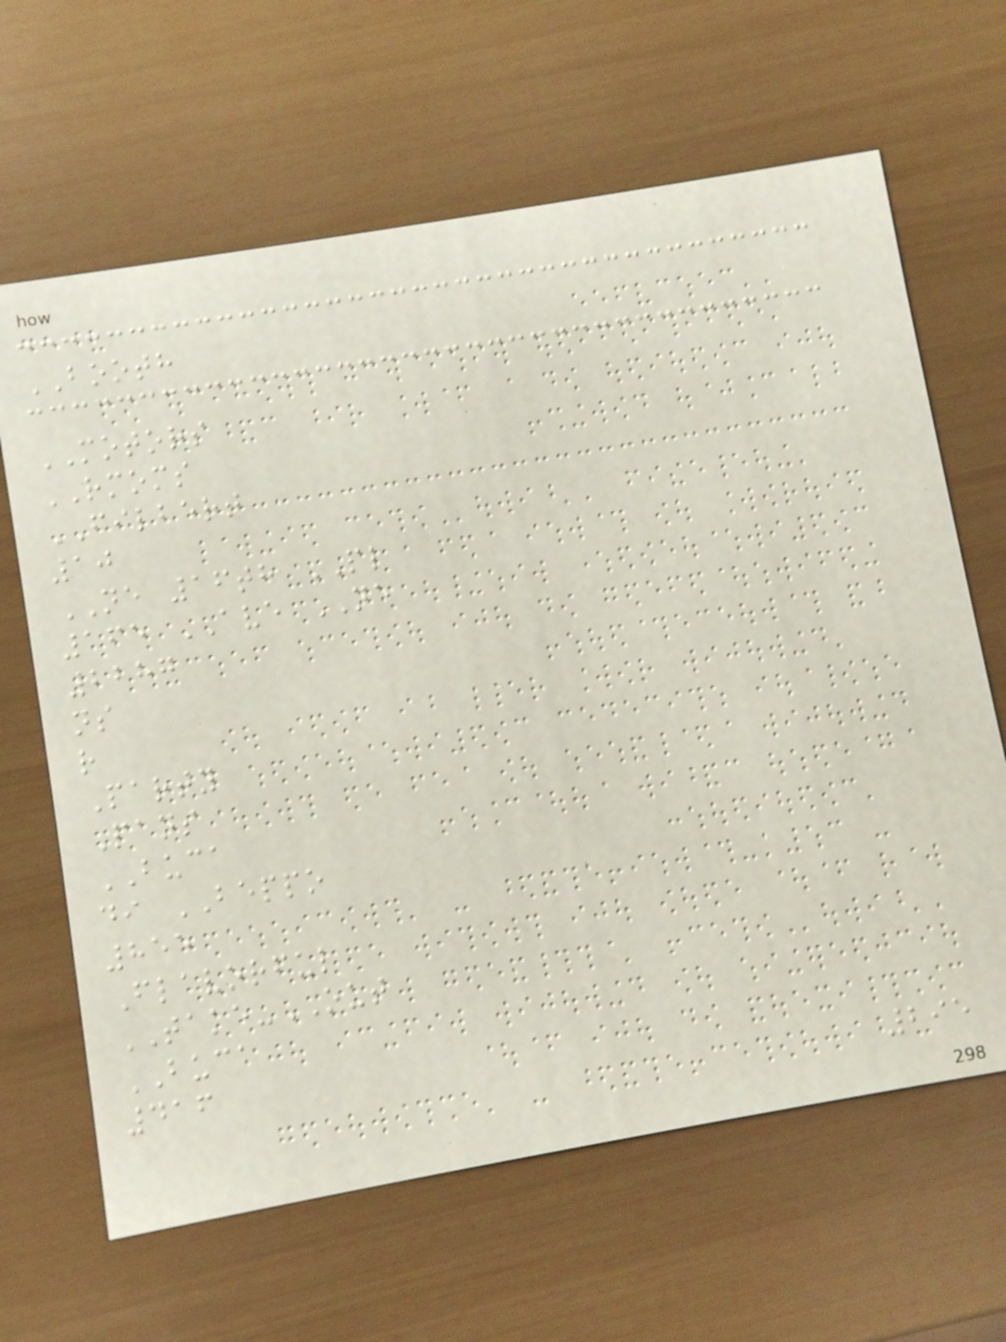BOOTH
MOTORS
RMOMS
FILBERT
10
NE 16th PL
165 AVE NE
2287
ns
r
Party
Pans
BUCA
di BEPPO
855
Flavorful
TAKE-OUT
BUCA
416
295
